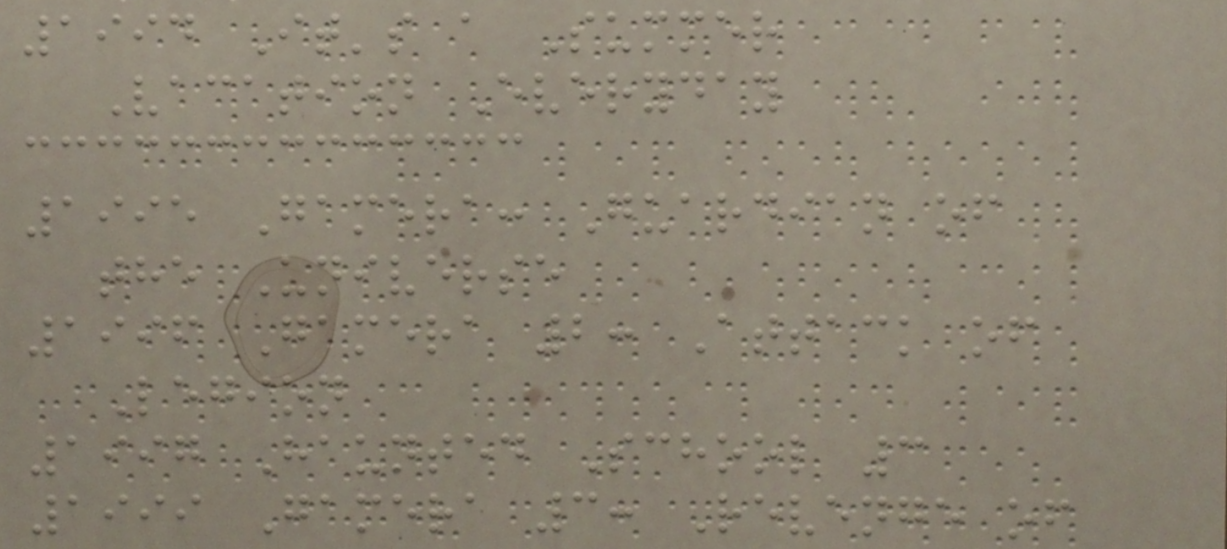1994 It's a Summer
Vacation Everyday
1995 Gamera: Guardian of
the Universe
1996 Gamera 2: Attack of
Legion
1997 Haunted School 3
1999 Gamera 3: Revenge of
